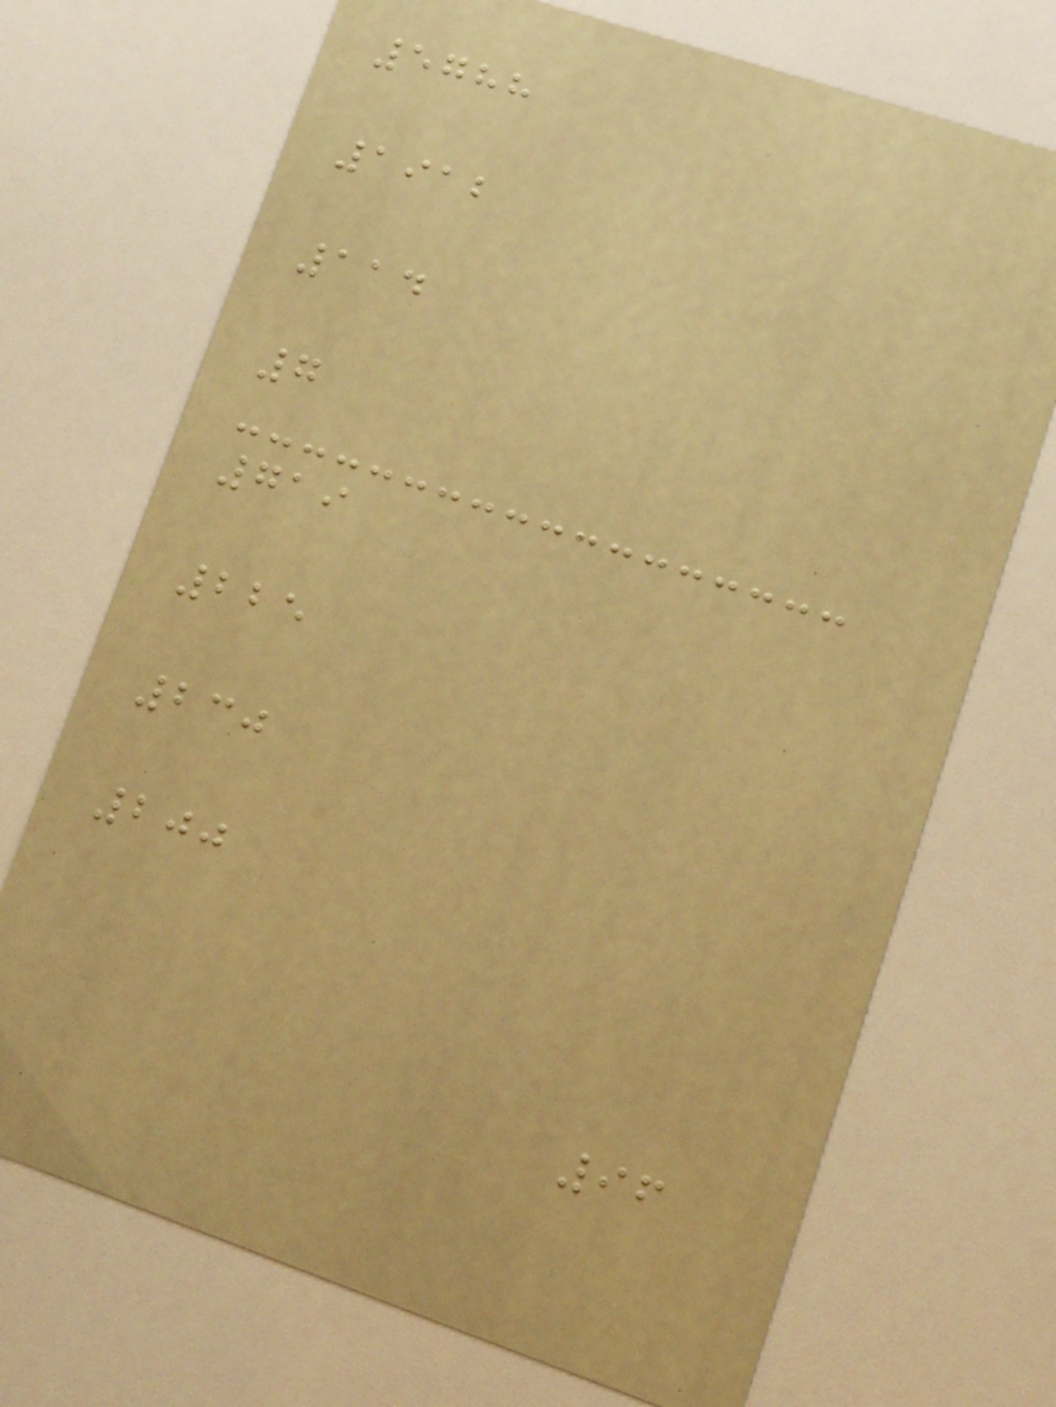5788
1912
114
7
719
225
230
200
96
